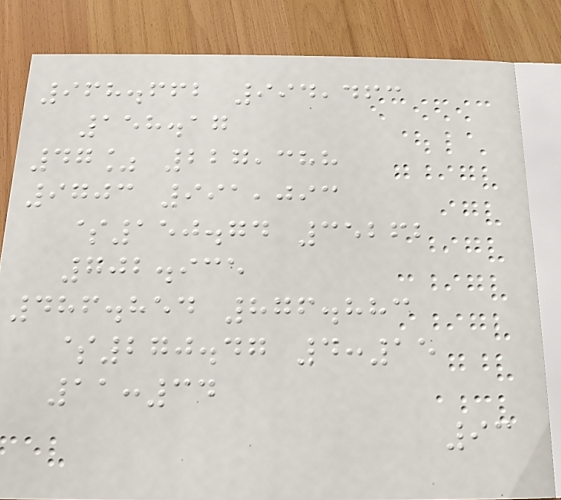968.662 994,463
158.17
47% 227,388
9703 991,093
$150.74 35262
702.935
486.854 876.883
$270.47 4:15
11:34
93
